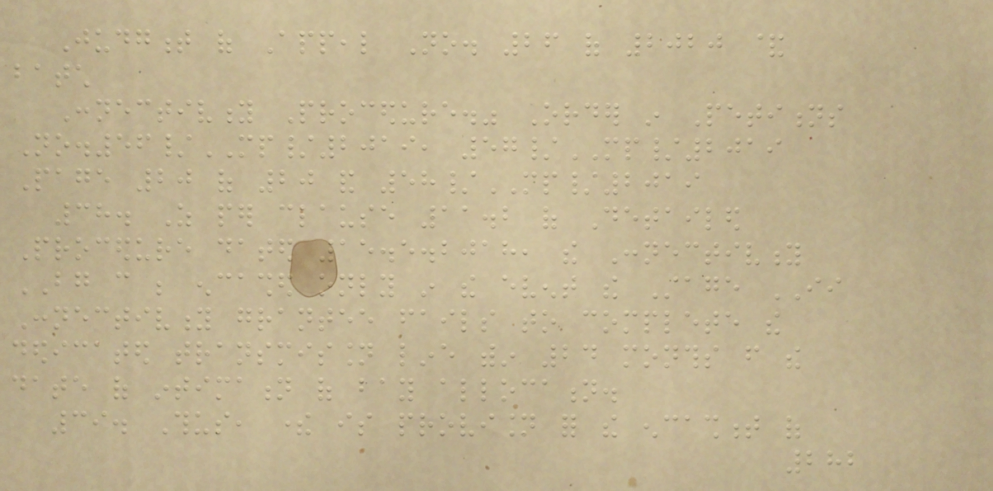Judgment of Appeal No. 26 of 2020 &
batch
Connectivity Procedure." Order in Petitions
No.56/MP/2019, 57/MP/2019
Page 20 of 20 and 58/MP/2019
38. As per clause 11.2 of Detailed
Procedure dated 15.5.2018, the Connectivity
BG can be encashed only in the event the Stage II
Connectivity grantee fails to complete the
dedicated transmission line within 24 months from the
date of intimation of bay allocation.
39. Thus, there is provision for the encashment of
282
